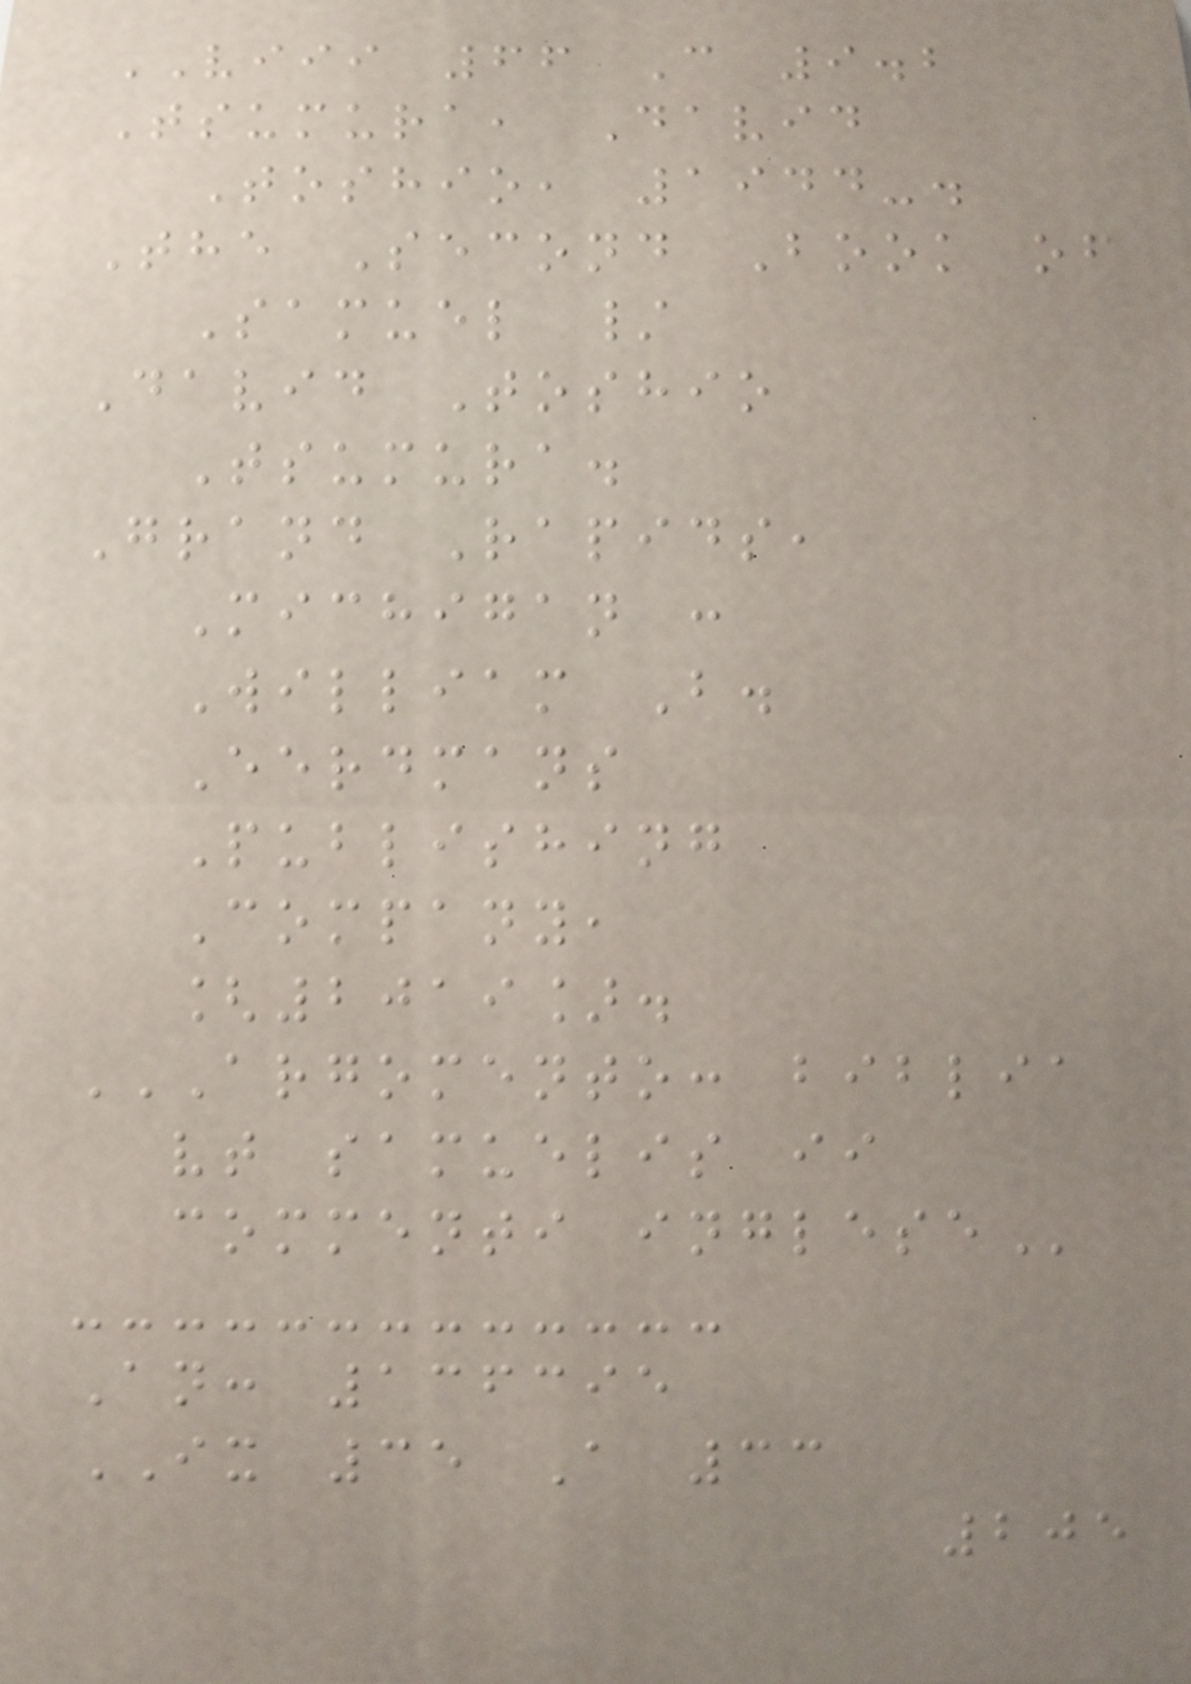VIII 66 C 9.2
Tsumura, David
Toshio, 1944-.
The Second Book of
Samuel /
David Toshio
Tsumura.
Grand Rapids,
Michigan :
William B.
Eerdmans
Publishing
Company,
[2019].
ARGOMENTO: BIBLIA
VT SAMUELIS II
COMMENTI INGLESE
An: 136395
IX 35 A 33
205
